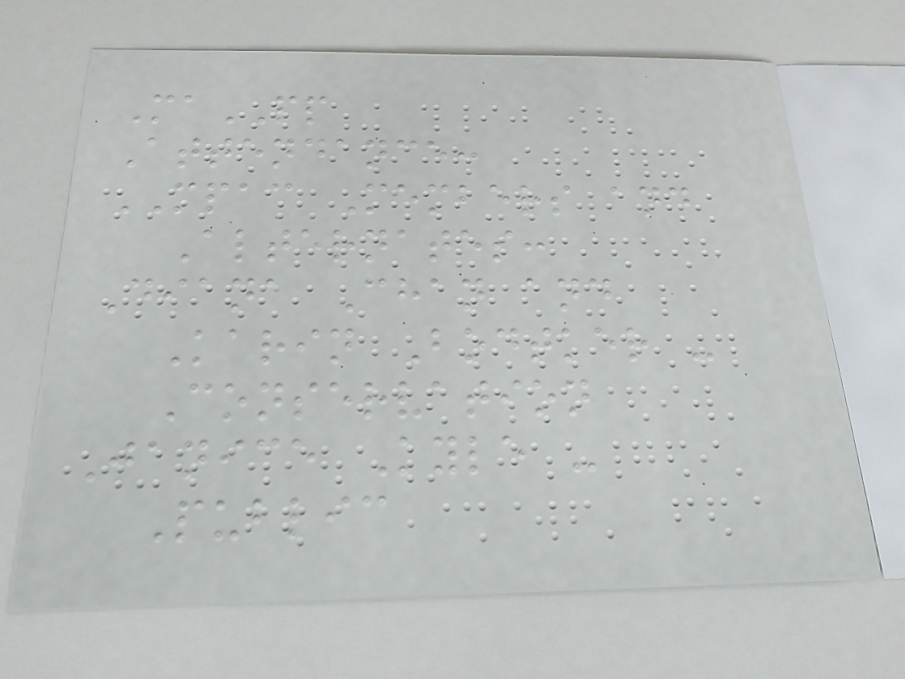MaPP
Attendance:
MPAC Members and
Alternates:
Diana Chan and
Karin Bodtker -
Conservation
Janice Kyle -
Public
